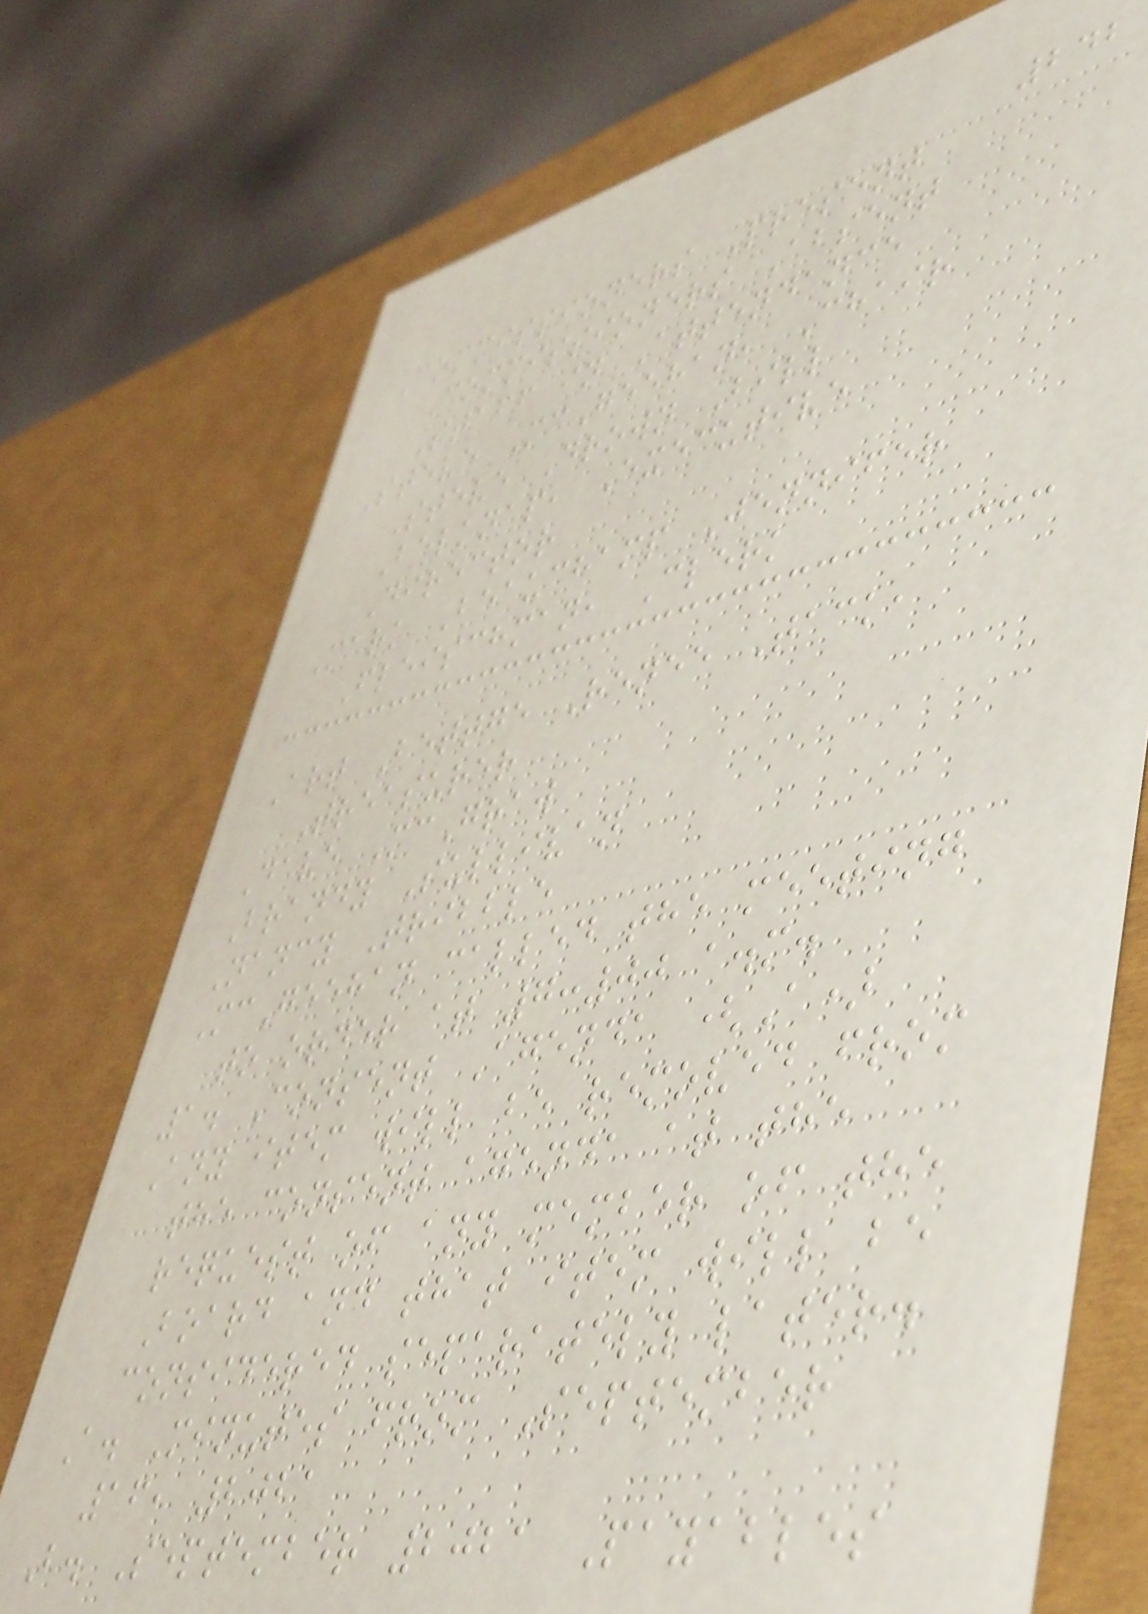242
Commissioners Present
Commissioners Absent
Staff in Attendance
Steve McGeehan, Chair
Steve Drown Bill
Belknap, Executive
Director
Mark Beauchamp Jennifer
Fleischman, Clerk
Art Bettge Renee Tack,
Treasurer
Dave McGraw
Brandy Sullivan
Nancy Tribble
McGeehan called the meeting
to order at 7:00 a.m.
1. Consent Agenda (A)
Any item will be removed from
the consent agenda at the
request of any member of the
Board and that item will be
considered separately later.
A. Minutes from September
16, 2021
B. September 2021 Payables
